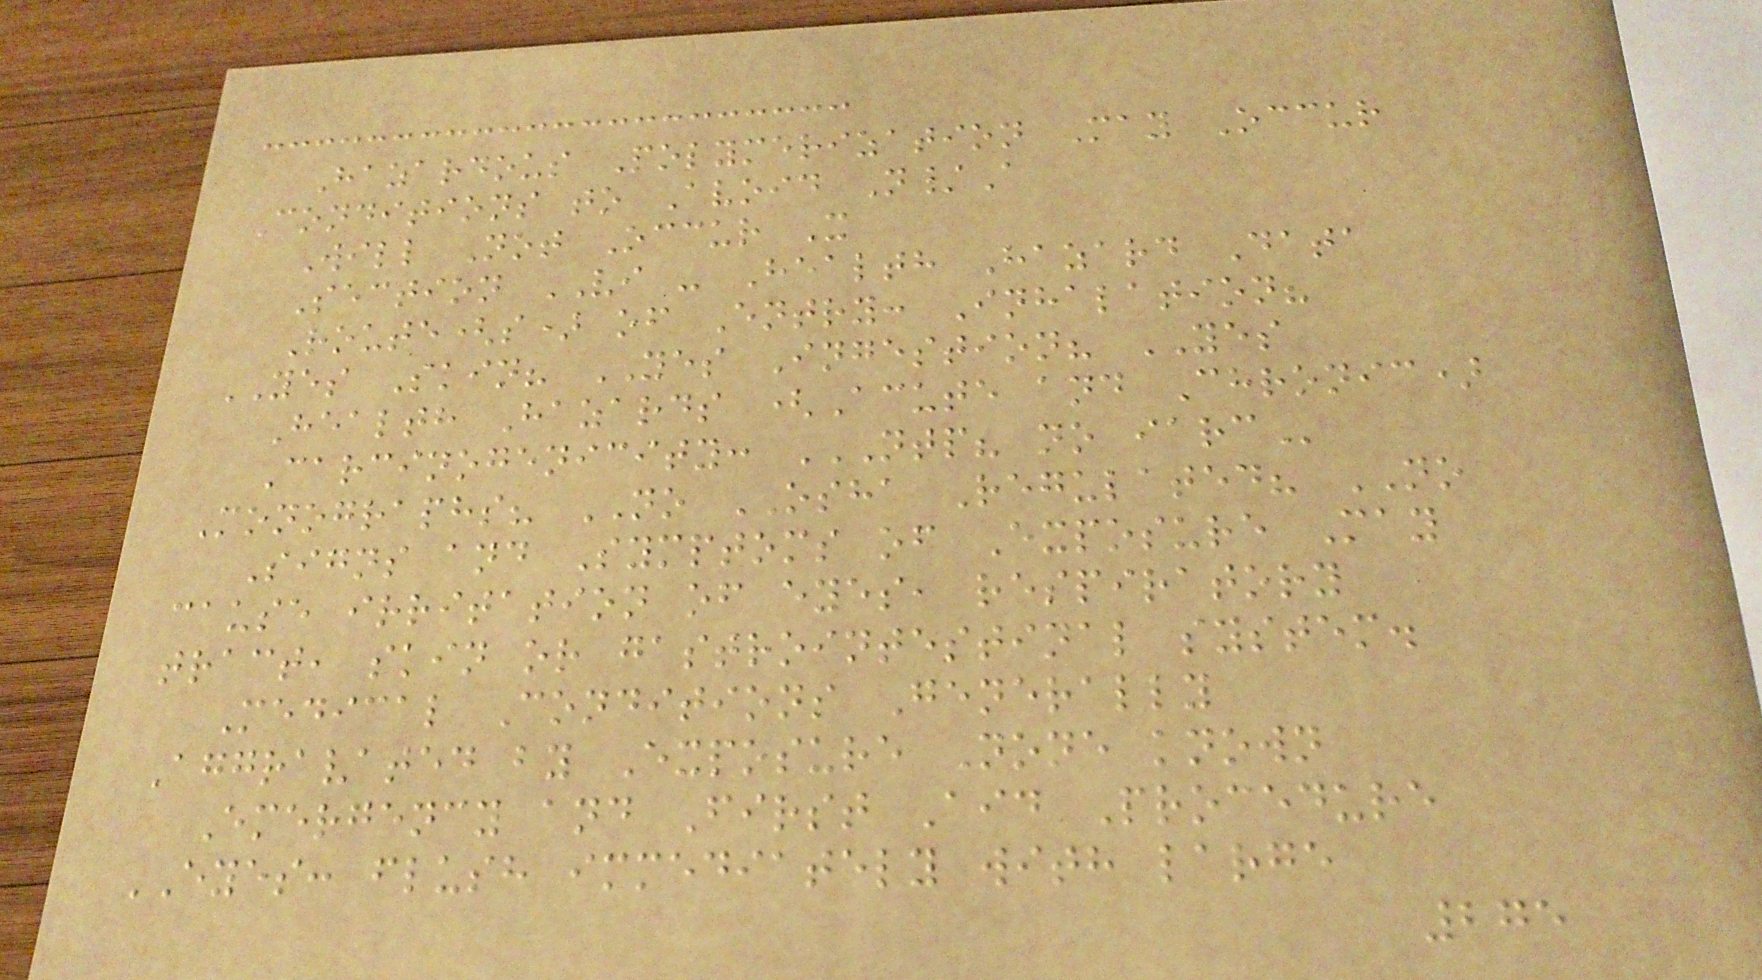Hazardous Polymerization May Occur
Conditions to Avoid N/A
Will Not Occur X
Section VI - Health Hazard Data
Route(s) of Entry: Inhalation?
YES Skin? YES Ingestion? YES
Health Hazards (Acute and Chronic)
Carcinogenicity: NTP? NO IARC
Monographs? NO OSHA Regulated? NO
Signs and Symptoms of Exposure May
cause irritation of eyes, respiratory
tract, skin or gastrointestinal system.
Medical Conditions Generally
Aggravated by Exposure None known
Emergency and First Aid Procedure
EYES: flush immediately with large
275
